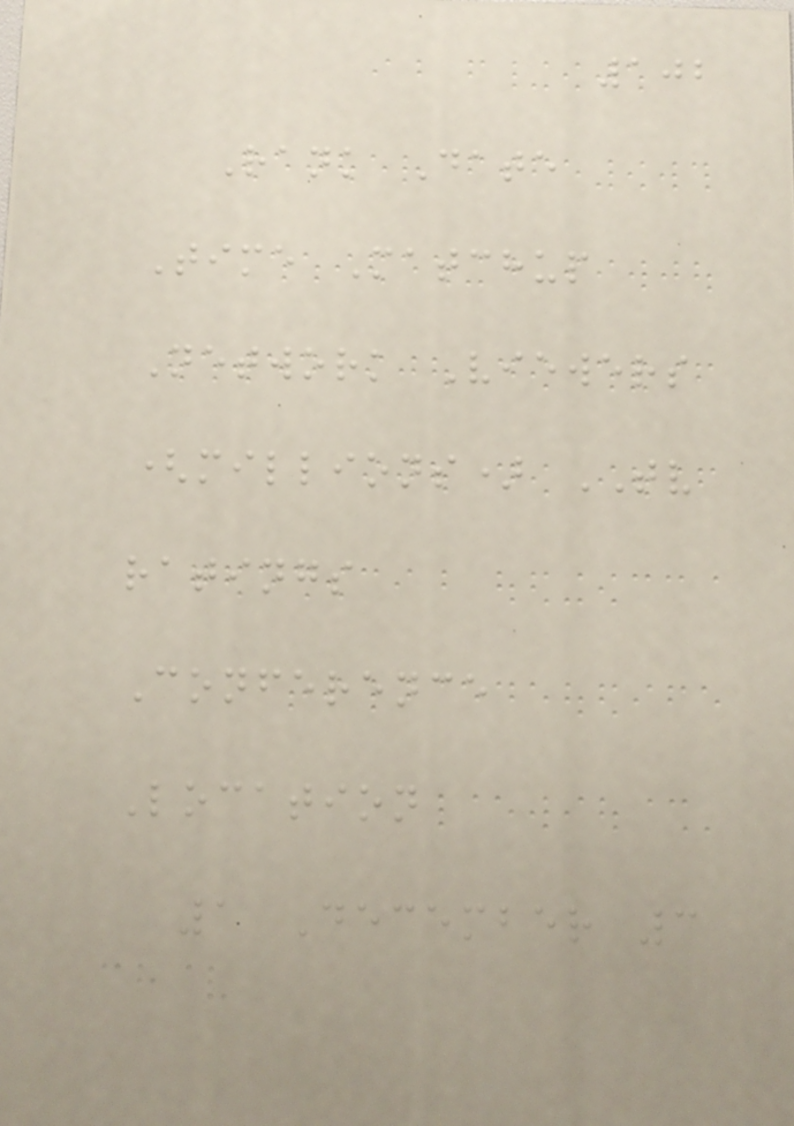102
Rank Date
Time Matchup
Network Viewers
(millions) TV
ratings
Conference
Location
1 December 3
